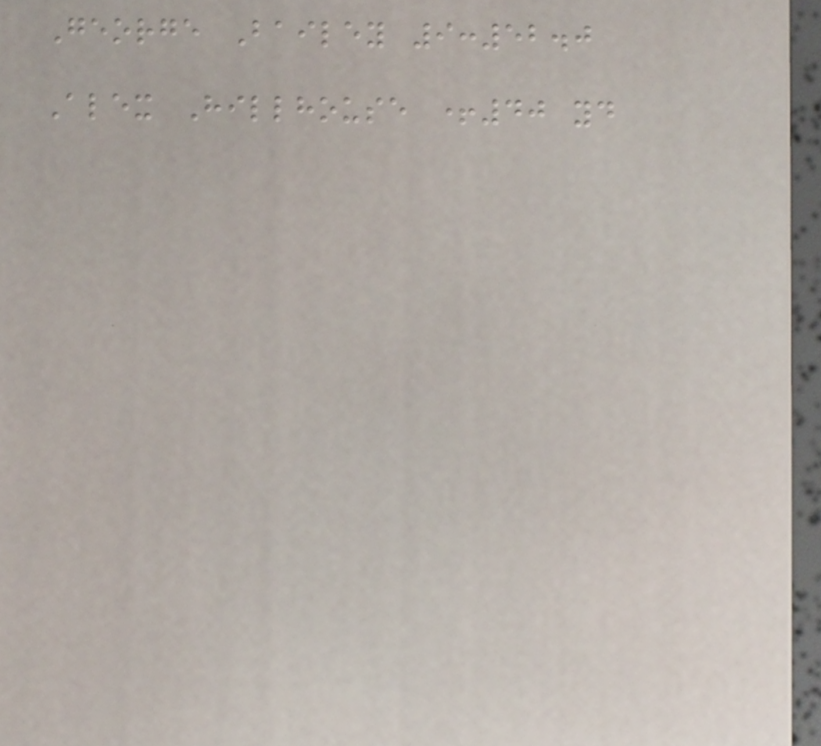George Bailey 9:52.0
Alex Hillhouse +40 yd
